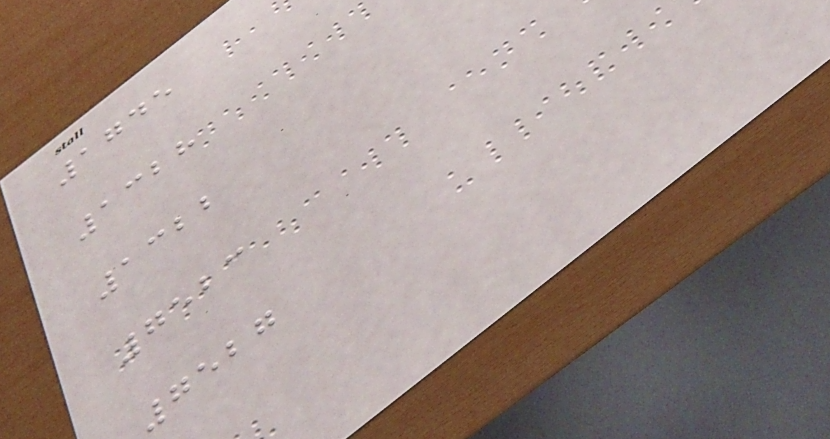1745
1328
1322
7523
7527
